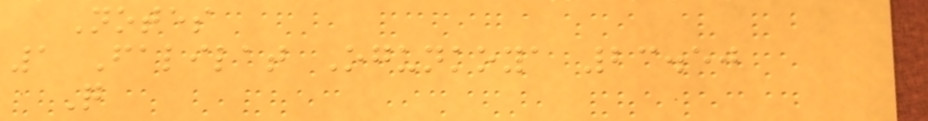Notes
1 Falilat Ogunkoya 23.50
Q
